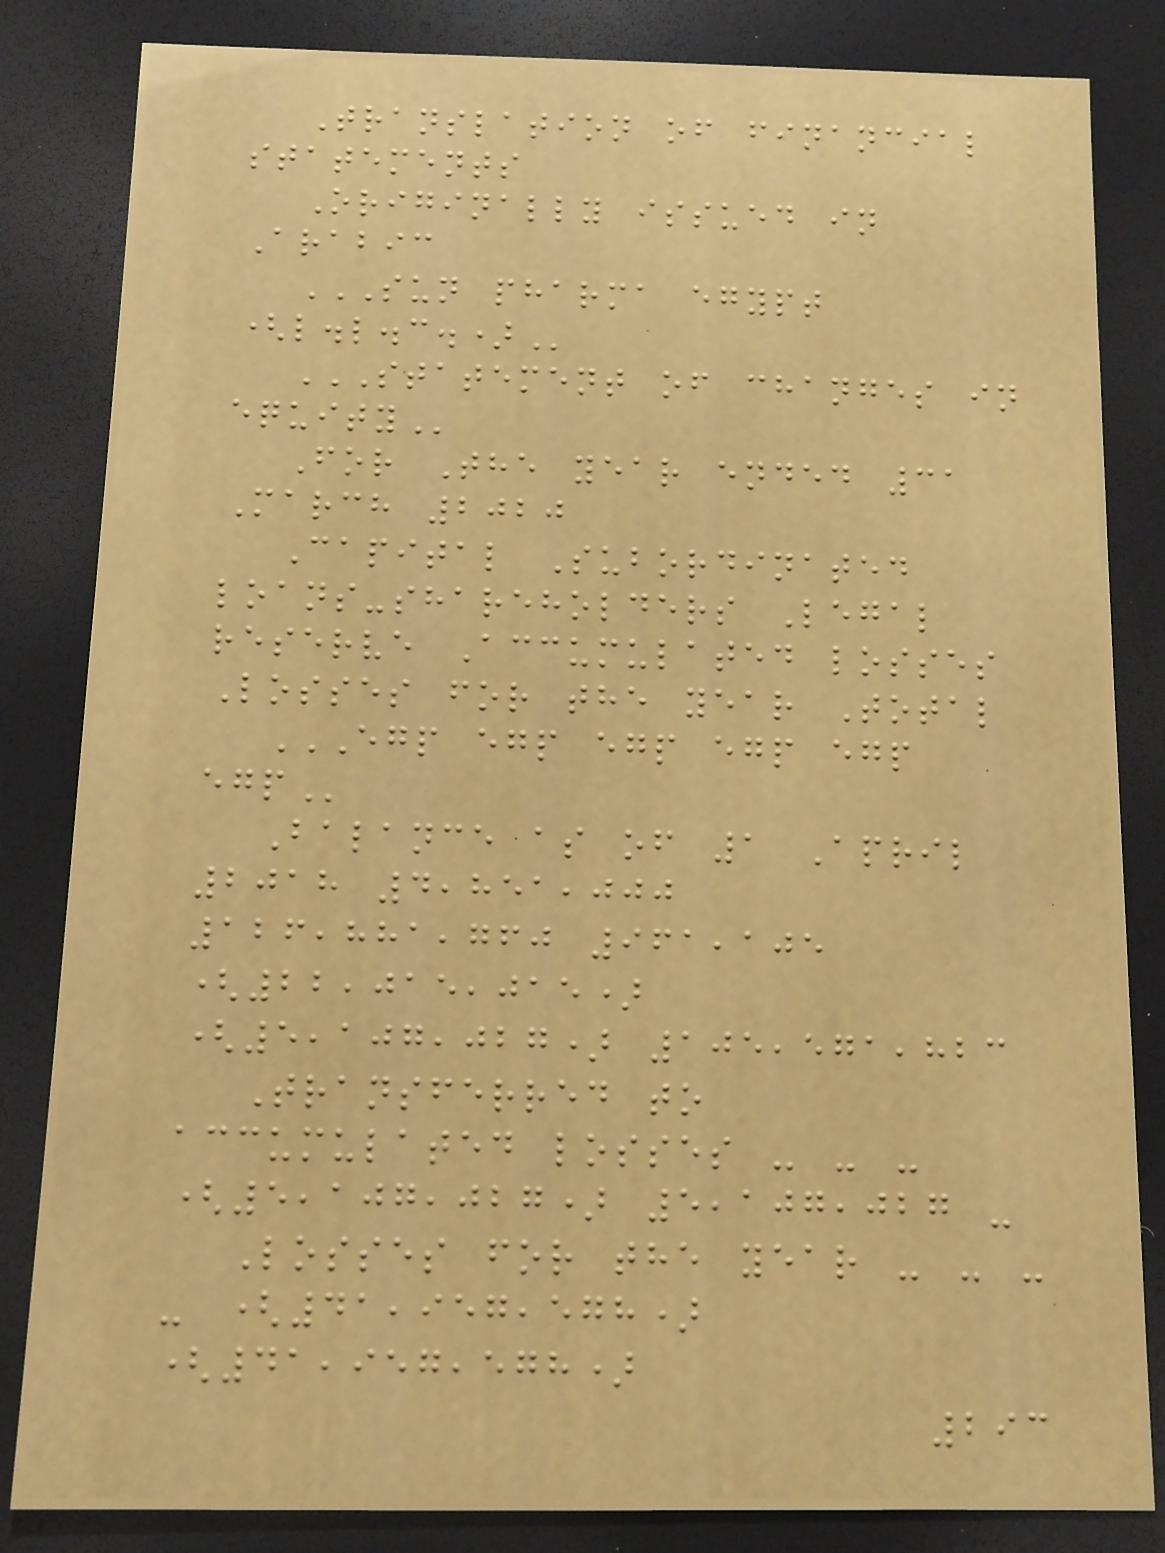Translation of financial
statements
Originally issued in
Arabic
SUN PHARMA EGYPT
(L.L.C.)
STATEMENT OF CHANGES IN
EQUITY
For The year ended 31
March 2020
Capital Subordinated
loans-shareholders Legal
reserve Accumulated losses
Losses for the year Total
EGP EGP EGP EGP EGP
EGP
Balance as of 1 April
2018 4,851,000
126,881,760 961,105
(22,015,015)
(5,107,027) 105,571,823
Transferred to
accumulated losses - - -
(5,107,027) 5,107,027 -
Losses for the year - - -
- (41,957,578)
(41,957,578)
293
